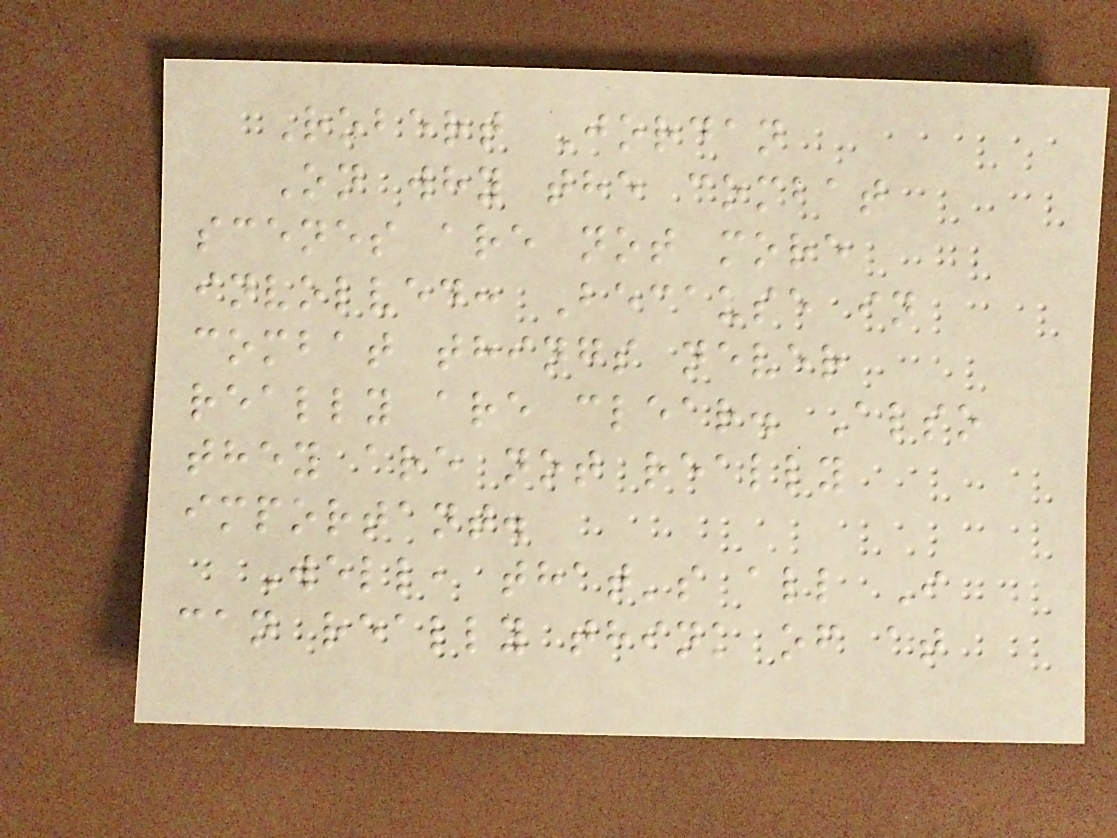Robert Jordan
On why the combat
scenes are not more
involved: Because in
combat things never
really are clear. Also
they are not really
important.
Well, that's all I
can really think of at
